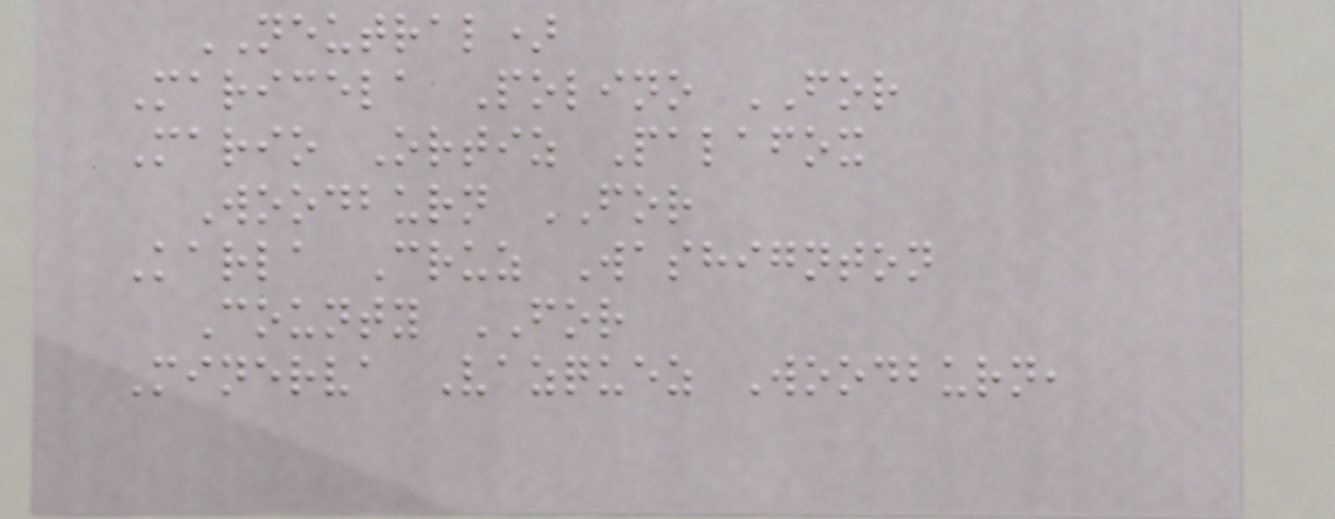NEUTRAL)
Maricela Polino FOR
Mario Ortiz Palafox
Woodburn FOR
Karla Cruz Washignton
County FOR
Minerva Vazquez Woodburn,
